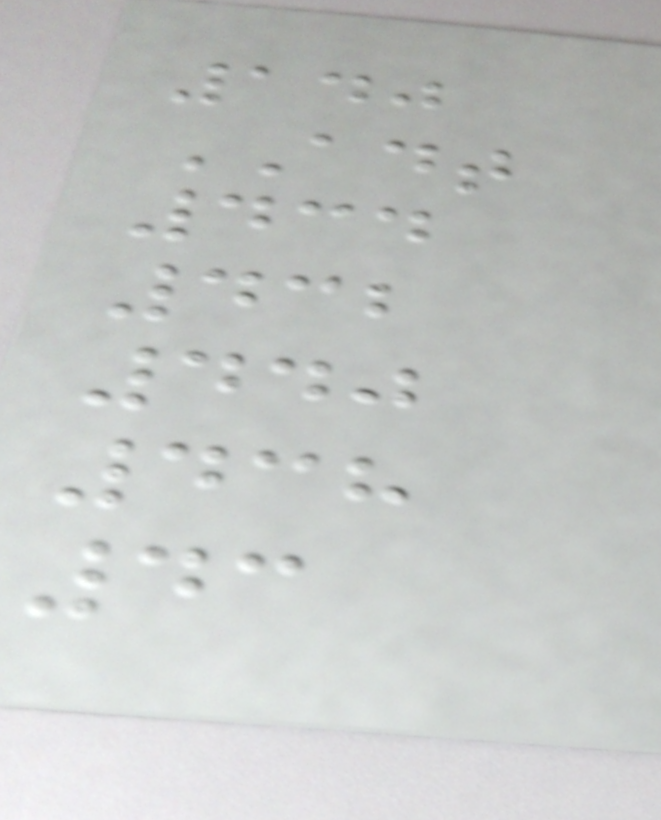140
ADT
434
432
440
438
43
